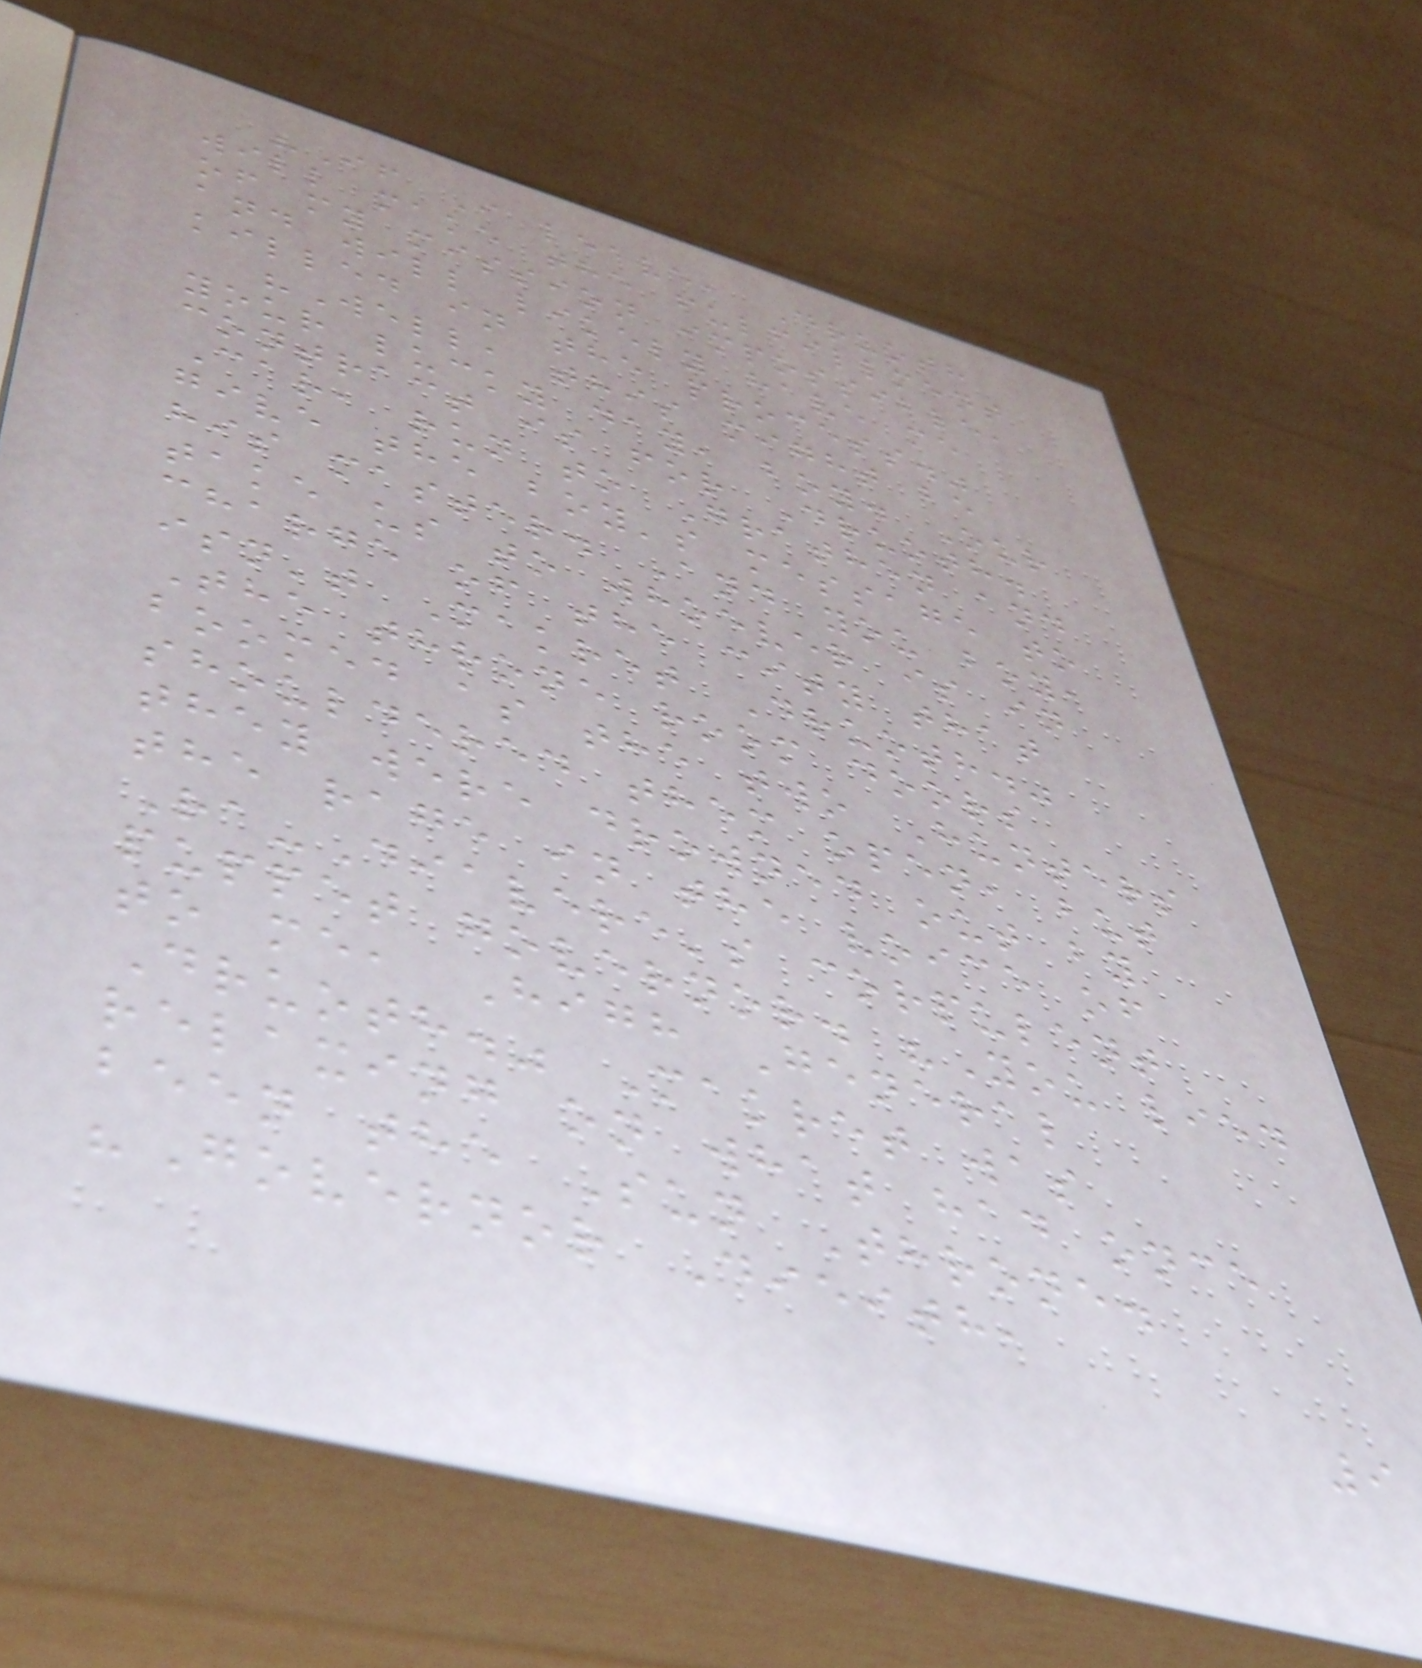"If I leave, Druoth
will make the fulfillment
of my mission impossible,
and will likely have me
killed in the process."
"Well, this might be
your lucky day, boy. Our
contract is for Druoth.
Car, run to Grathen and
give the boy's message to
his master. And you boy,
take us to whoever is in
charge of the city that
isn't Makret Druoth."
The throne room doors
boomed as the two Hunters
shouldered them open, but
they were drowned out by
the rage in the voice of
Ra-Diavere's corpulent
puppet governor. "You lied
to me, High General
Druoth." Makret was
relaxing on what had once
been the Sun Throne.
"Governor Dieith,
9
